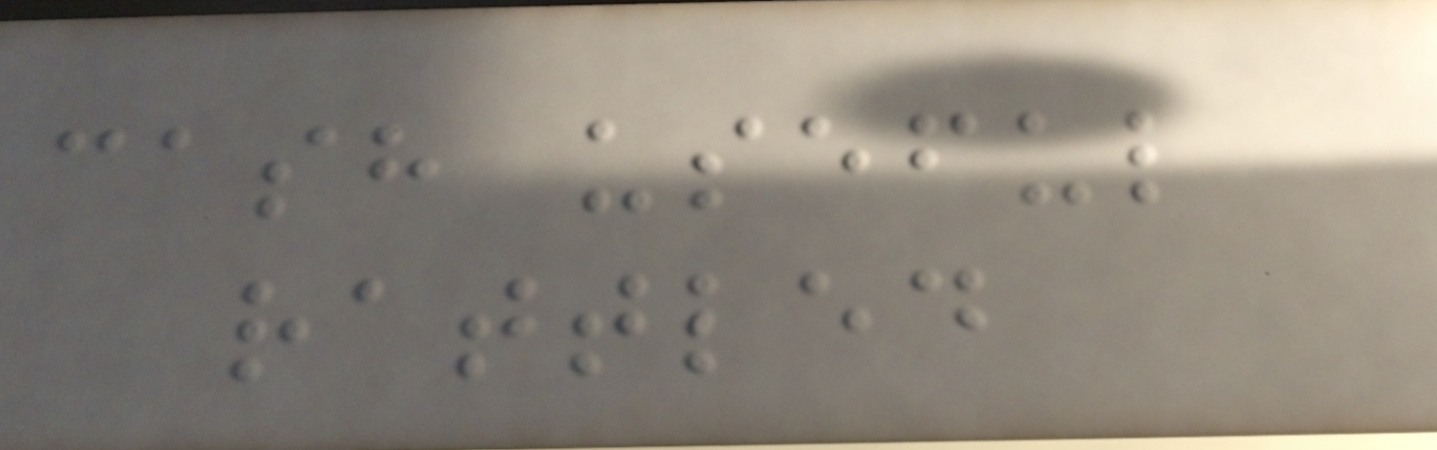cash useful
rattled
